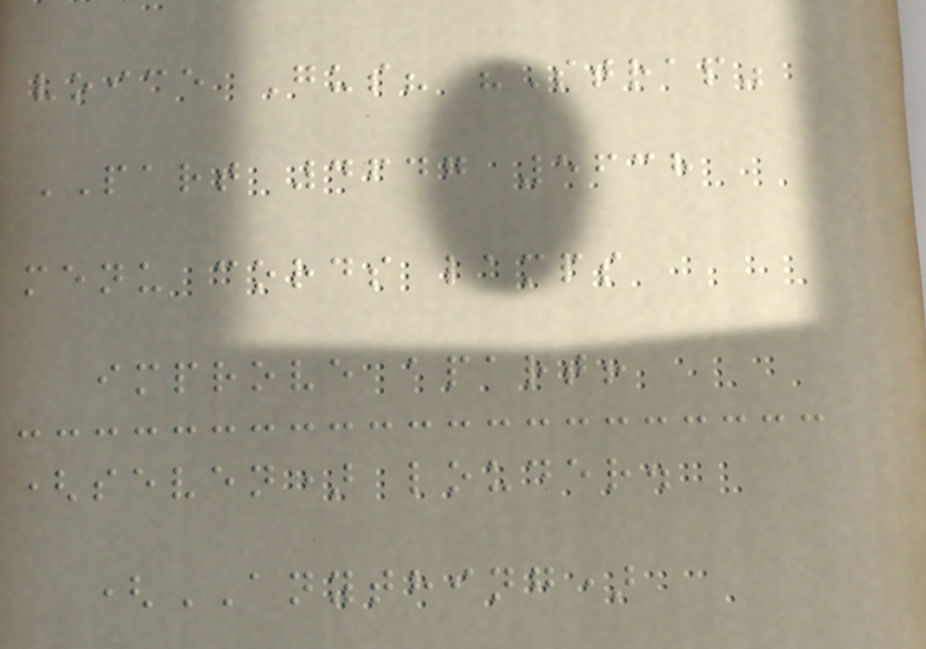voice Gus? "Strap"
PART 4647 5638
menu cords lamps
improve apart!
(seven) louder.
(ANYTHING)
